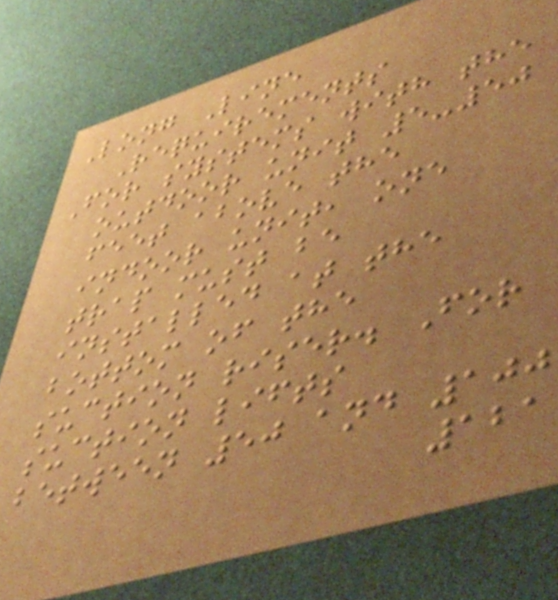Long Line
Requirements
For systems with the
outdoor unit 5-50
feet above the
indoor unit, one
trap must be
installed at the
bottom of the
suction riser. For
suction lifts
between 50 and 100
121
